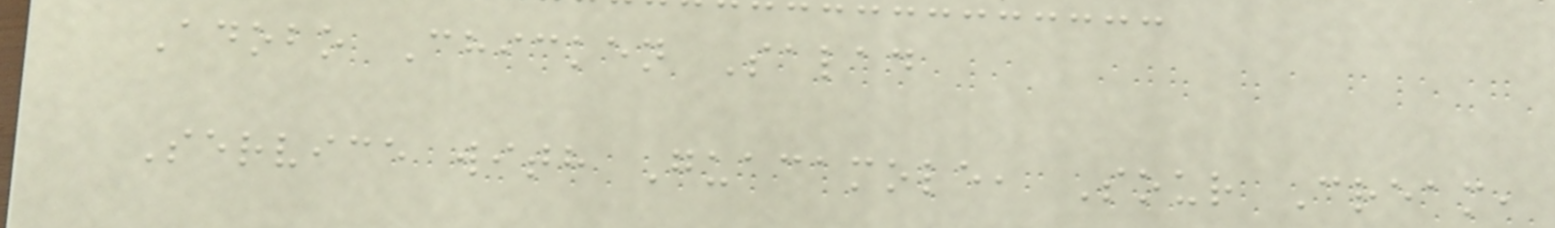Adobo Chicken Salad
Service with Guacamole, Sour Cream,
